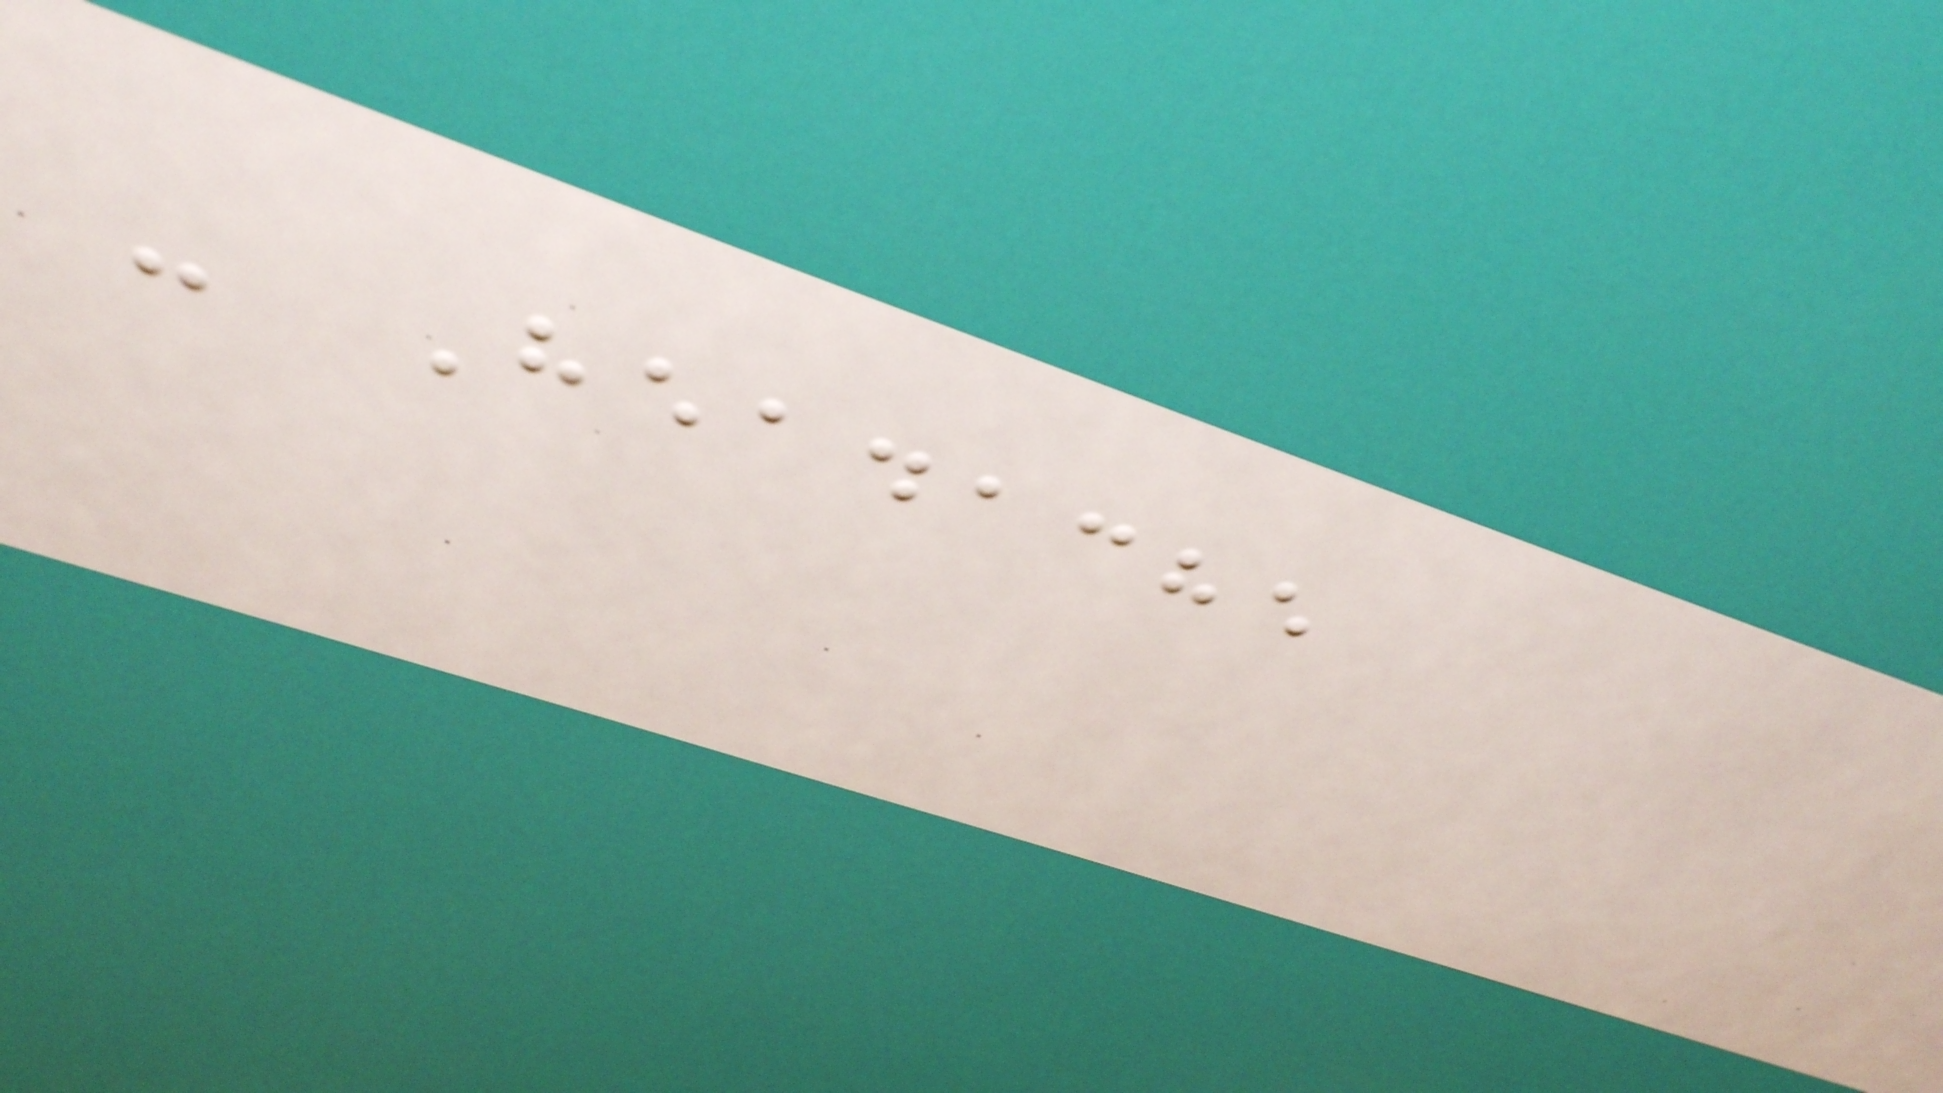- Headache
